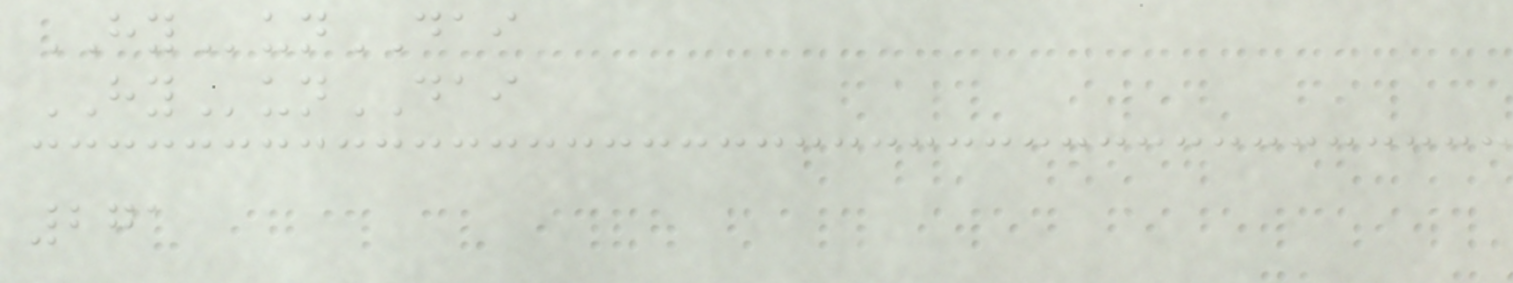HYunDAI
HYunDAI
271
